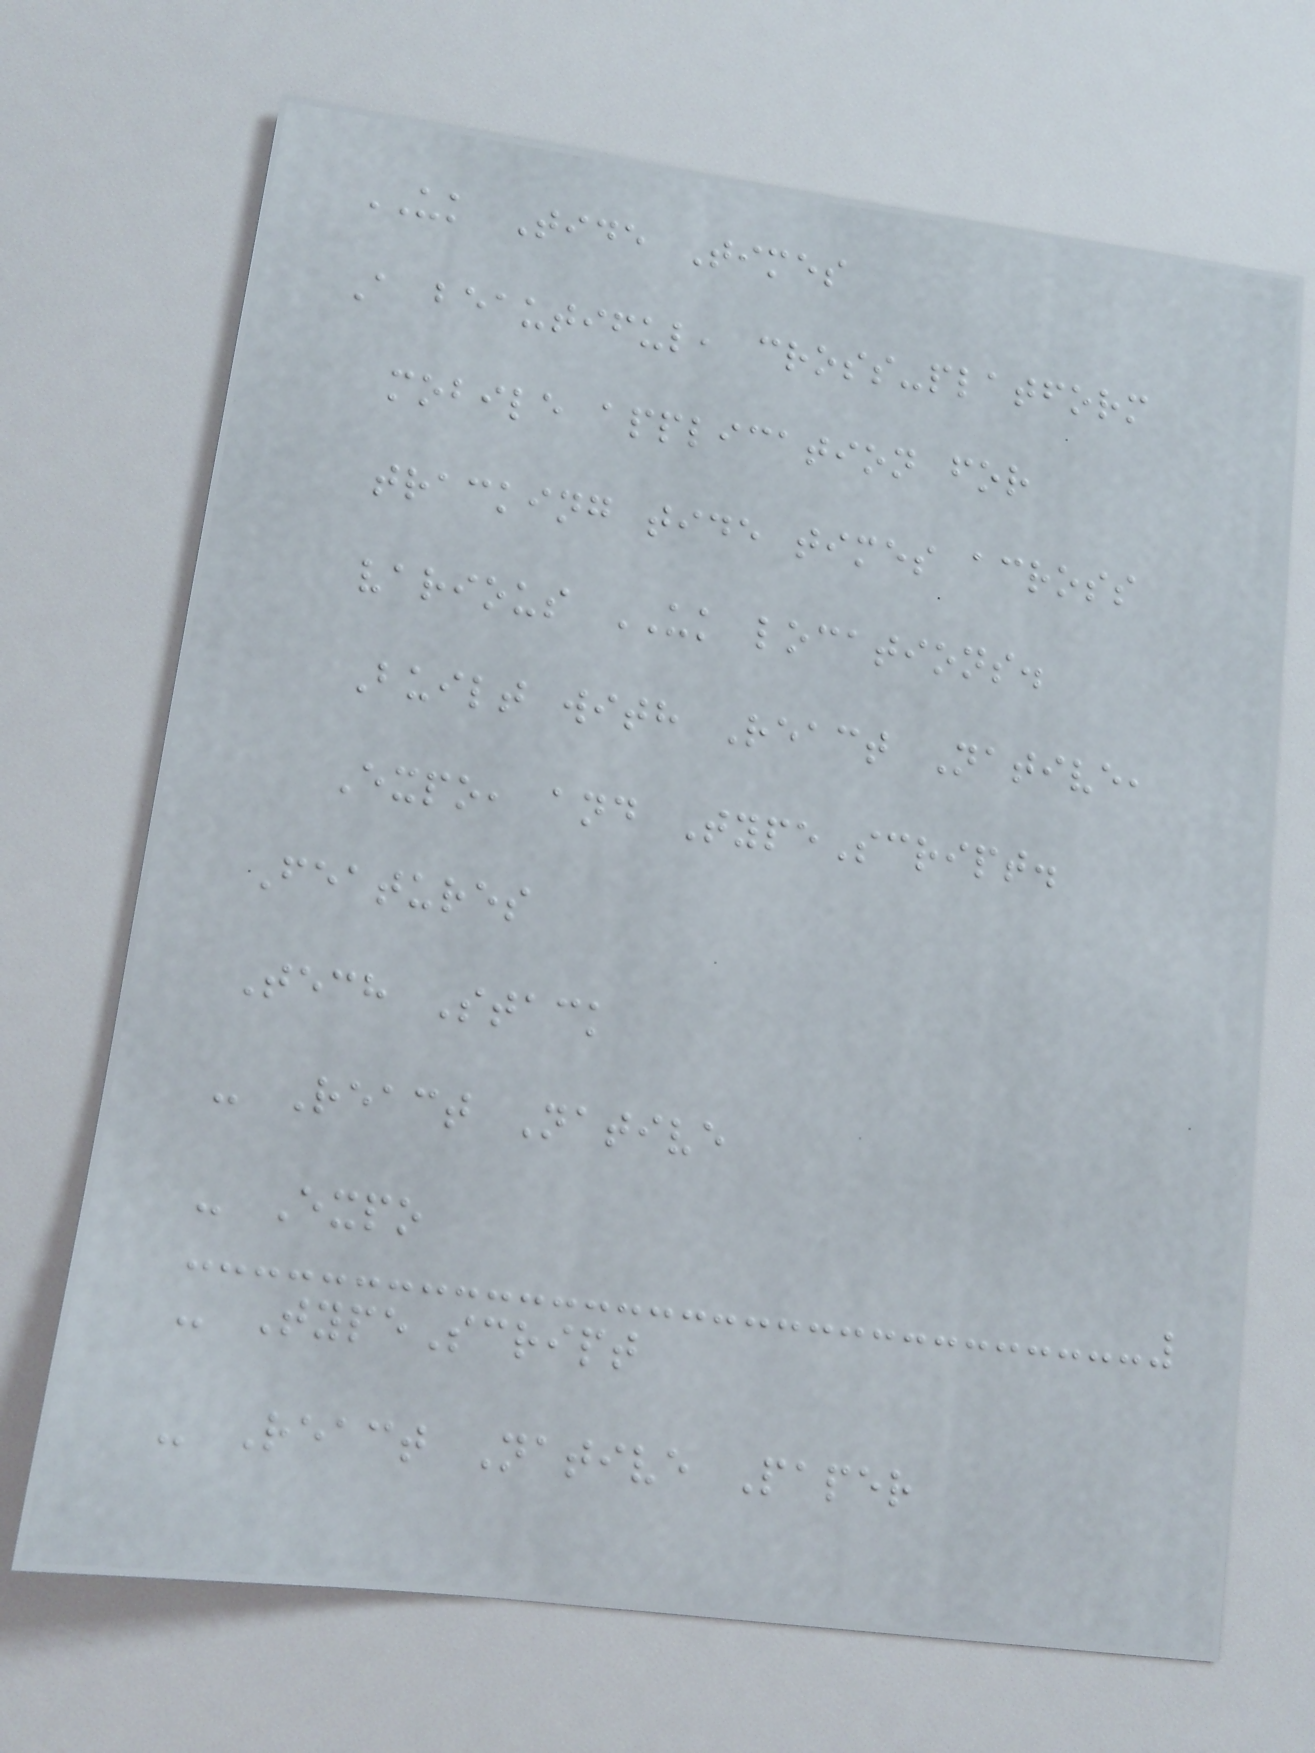UK Tide Times
A beautiful, cross-platform
mobile application for
tracking tide times across
various UK locations.
Built with React Native,
Expo, and TypeScript.
Features
Tech Stack
- React Native
- Expo
- TypeScript
- React Native Paper
